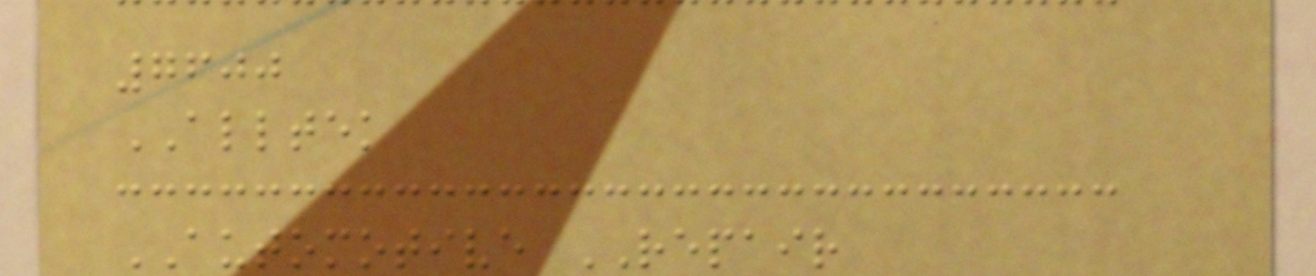7600
ALLTEK
AUTOMOTIVE REPAIR
